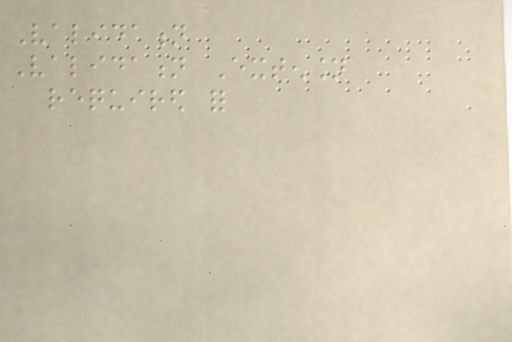Validation
Validation Extension
required for
